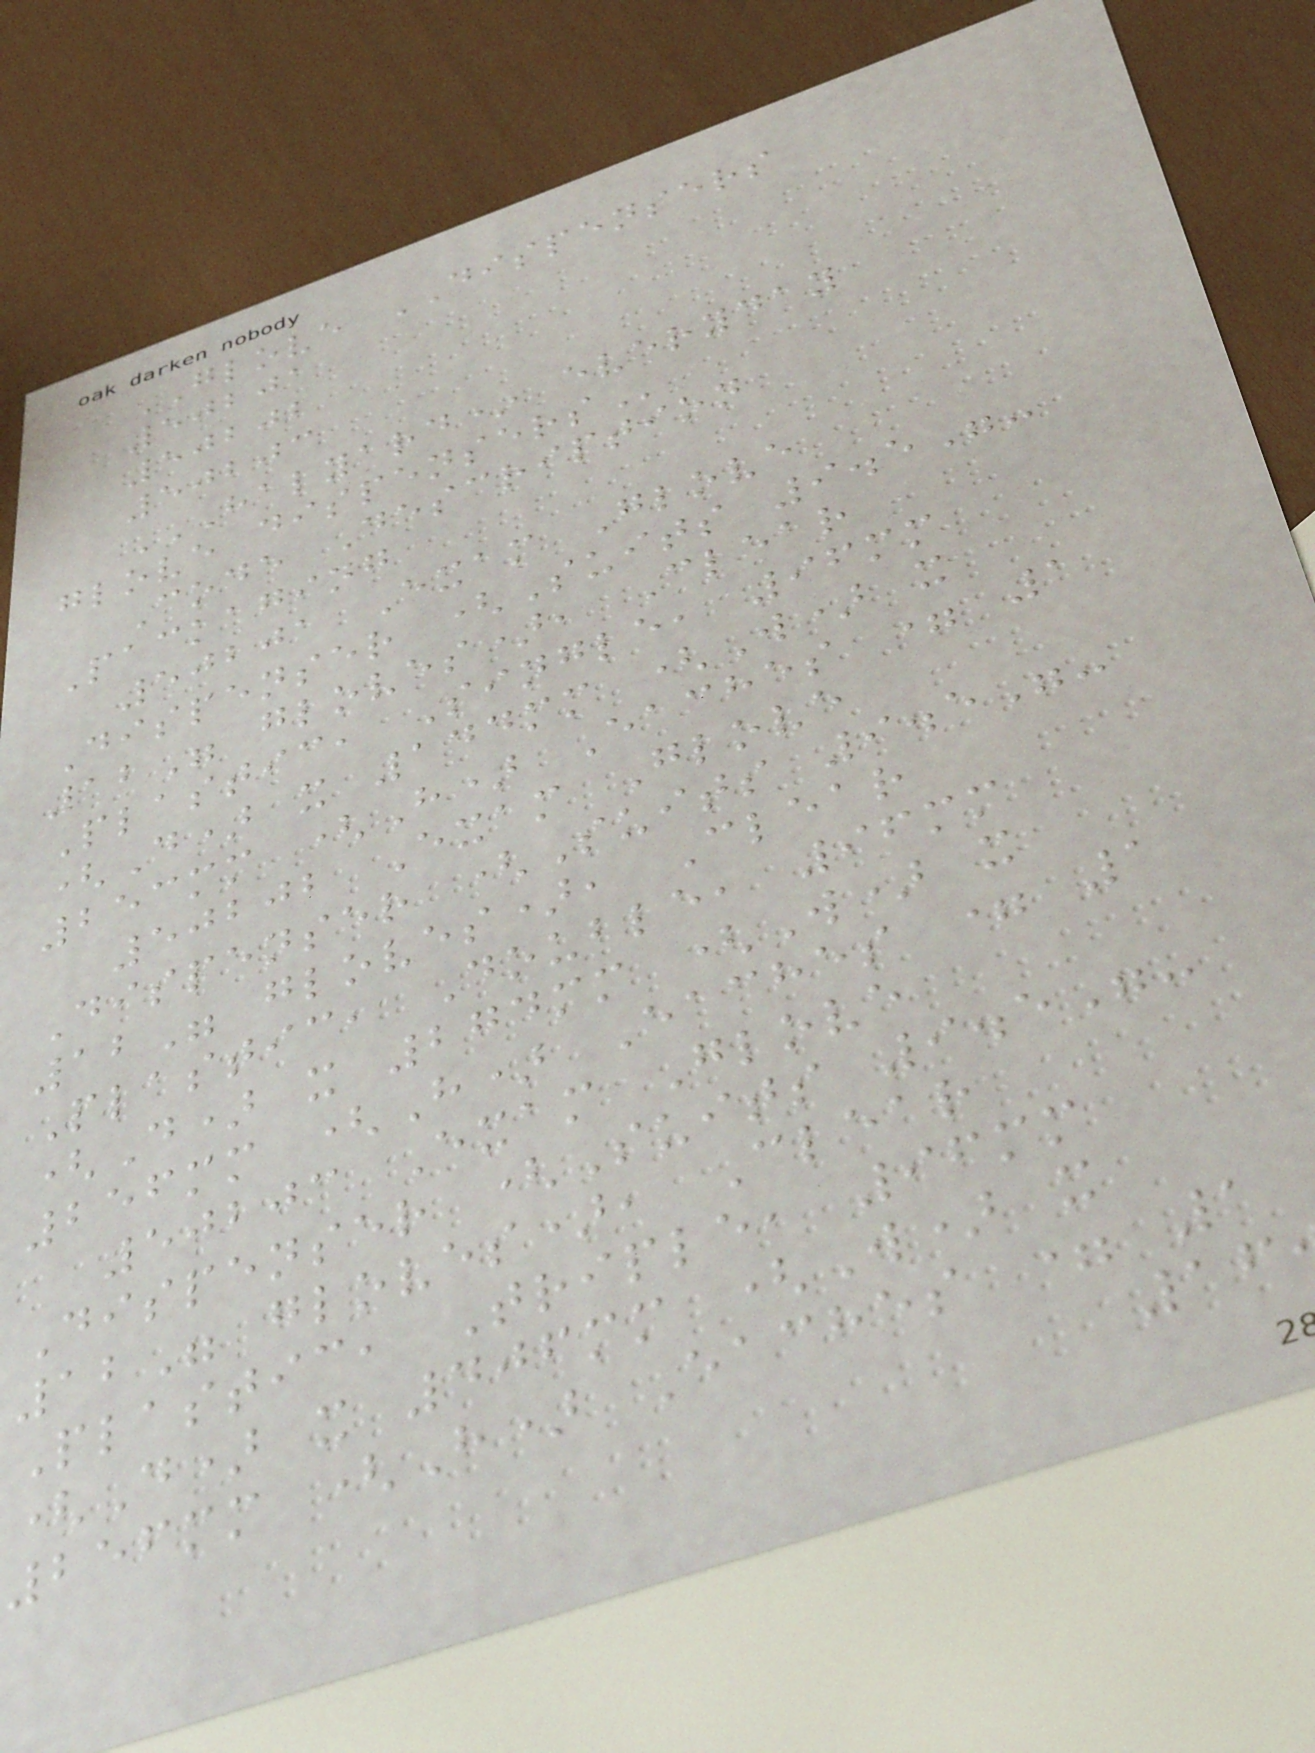GLOVE DISPENSERS
50201
50202
50203
HALYARD* EVERYDAY
glove
Code Description
Packaging
50201 Exam Glove
Dispenser (Suits 9.5"-
12" gloves), Clear
Plastic, Single, 96mm
(D) x 144mm (W) x
253mm (H) Eaches = 1
50202 Exam Glove
Dispenser (Suits 9.5"-
12" gloves), Clear
Plastic, Double, 96mm
(D) x 274mm (W) x
256mm (H) Eaches = 1
50203 Exam Glove
Dispenser (Suits 9.5"-
12" gloves), Clear
Plastic, Triple, 96mm
(D) x 406mm (W) x
256mm (H) Eaches = 1
